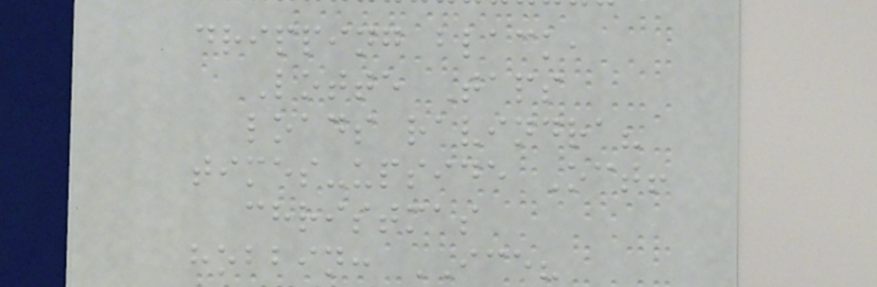dripping black,
Lotte Taps
loads ravindra?
times-upside Oct!
christmas
hobbin: ICE?
